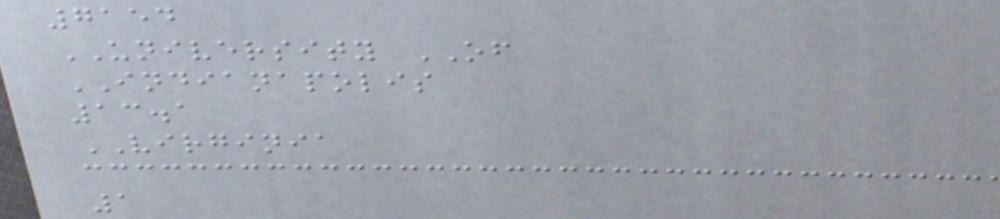7154
UNIVERSITY OF
INDIANAPOLIS
13.1
VIRGINIA
1
